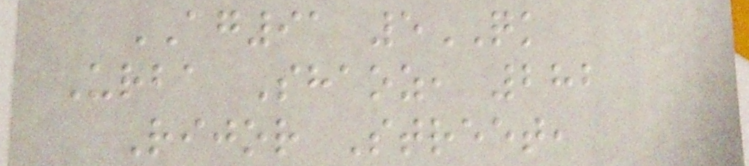AG91 5QK
Urba Shaoz, 282
Rijor Street,
